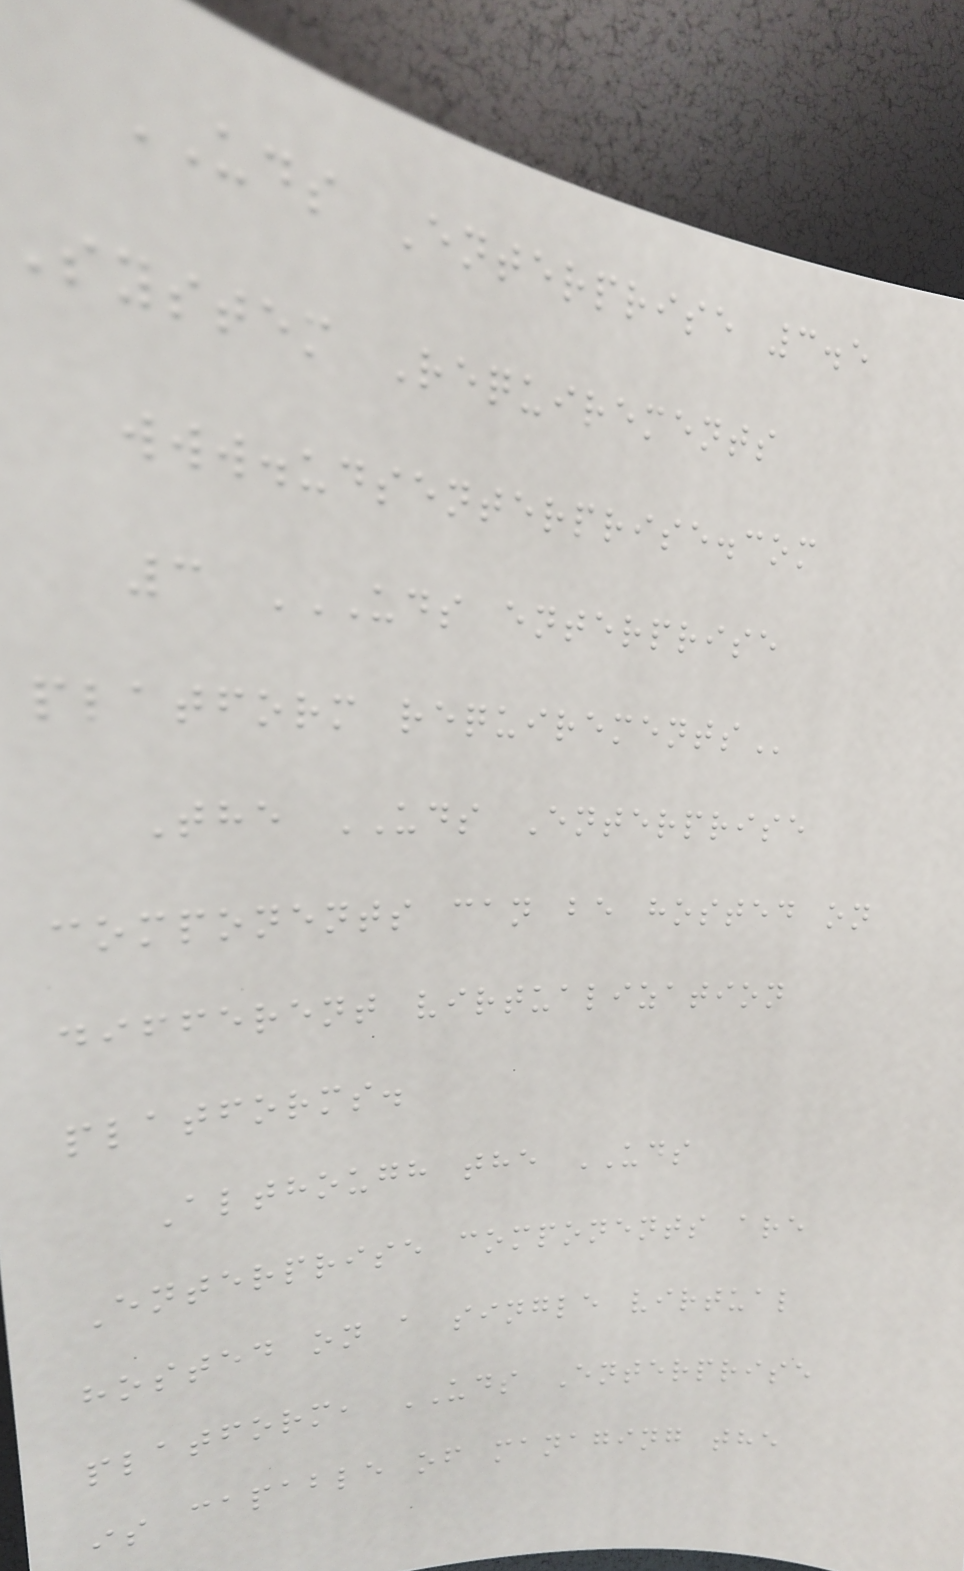UDS Enterprise 3.5
System Requirements
www.udsenterprise.com
3 UDS ENTERPRISE
PLATFORM REQUIREMENTS
The UDS Enterprise
components can be hosted on
different virtualization
platforms.
Although the UDS
Enterprise components are
hosted on a single virtual
platform, UDS Enterprise
is capable of managing the
